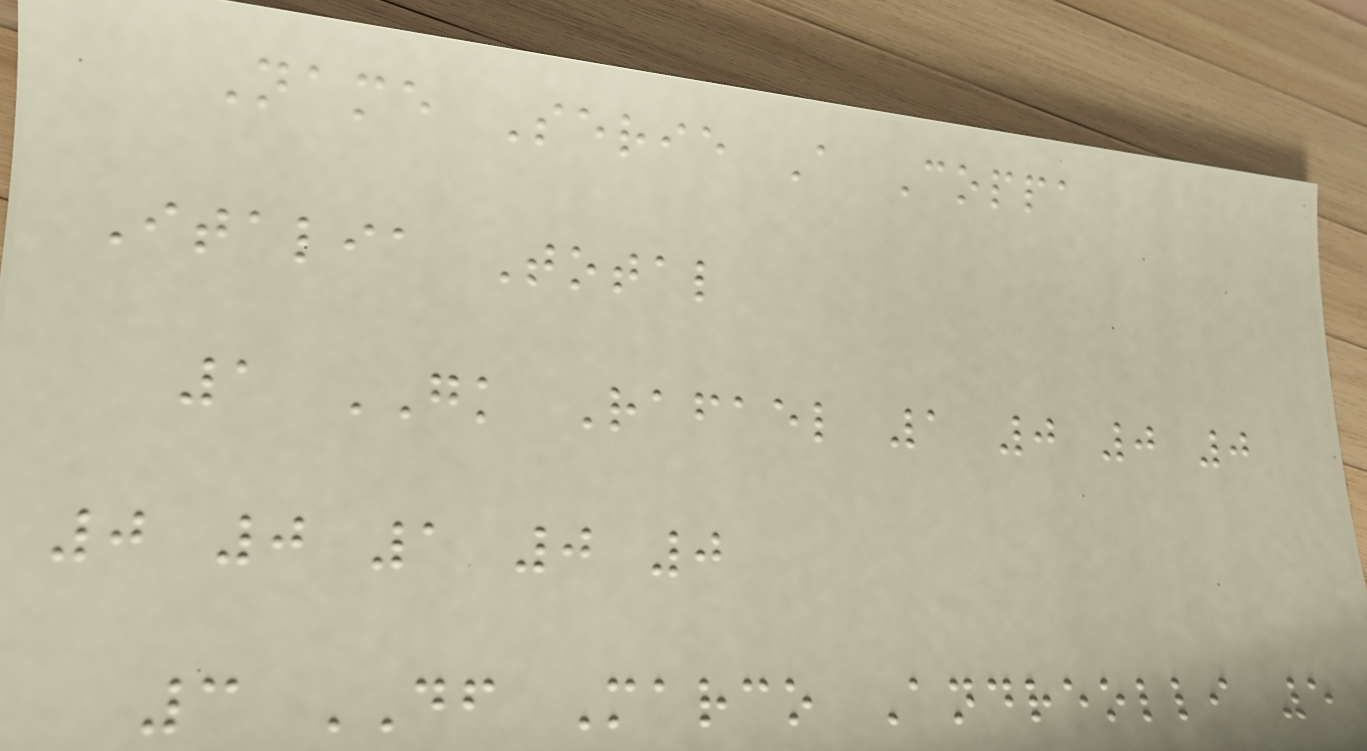Name Serie A Coppa
Italia Total
1 GK Rafael 1 0 0 0
0 0 1 0 0
3 DF Marco Andreolli 5
